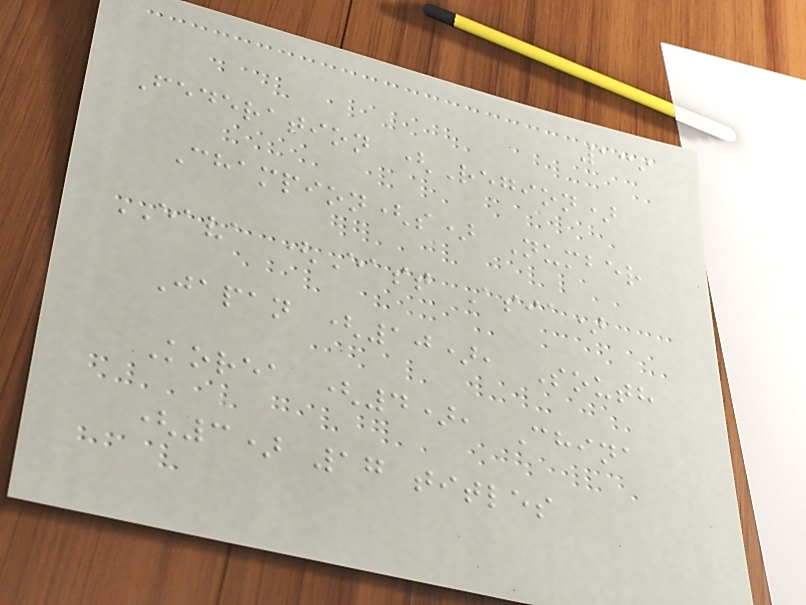139
Federation (Region)
Champion(s) Number
EAVA (East Asia)
Japan (10), South
Korea (4), China
(3) 17 titles
